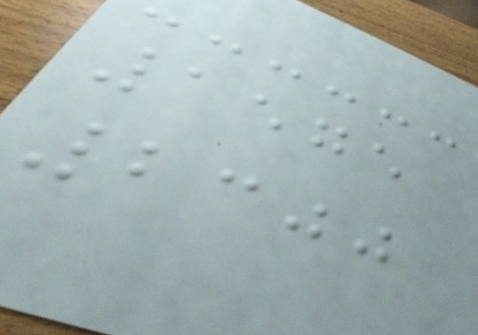1575
2300
